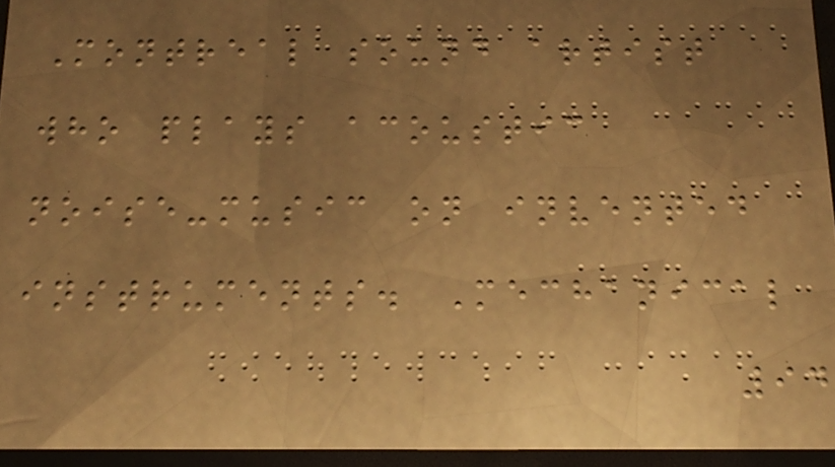Montreal sound artist
who plays acoustic
noise-music on invented
instruments. Mechanical
94
